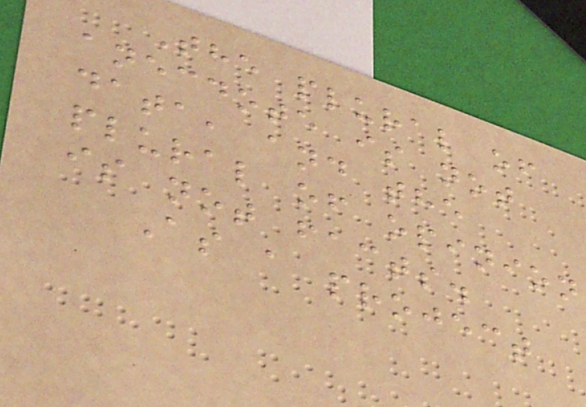The plural of
anecdote is not
data, and the
plural of opinion
is not facts.
As a project
